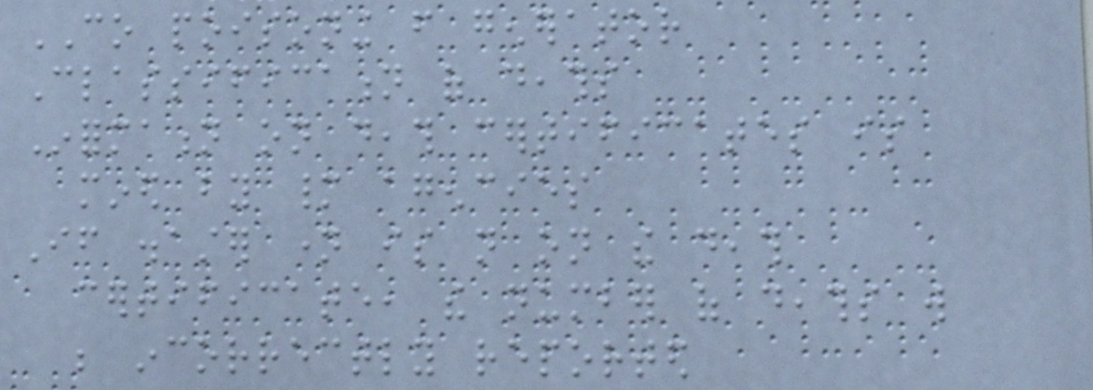CO poisoning from generator
Classification of deaths
Information on death certificates is
mined by many agencies
If disaster name is not on the death
certificate, the number of deaths will
be incorrectly reported
